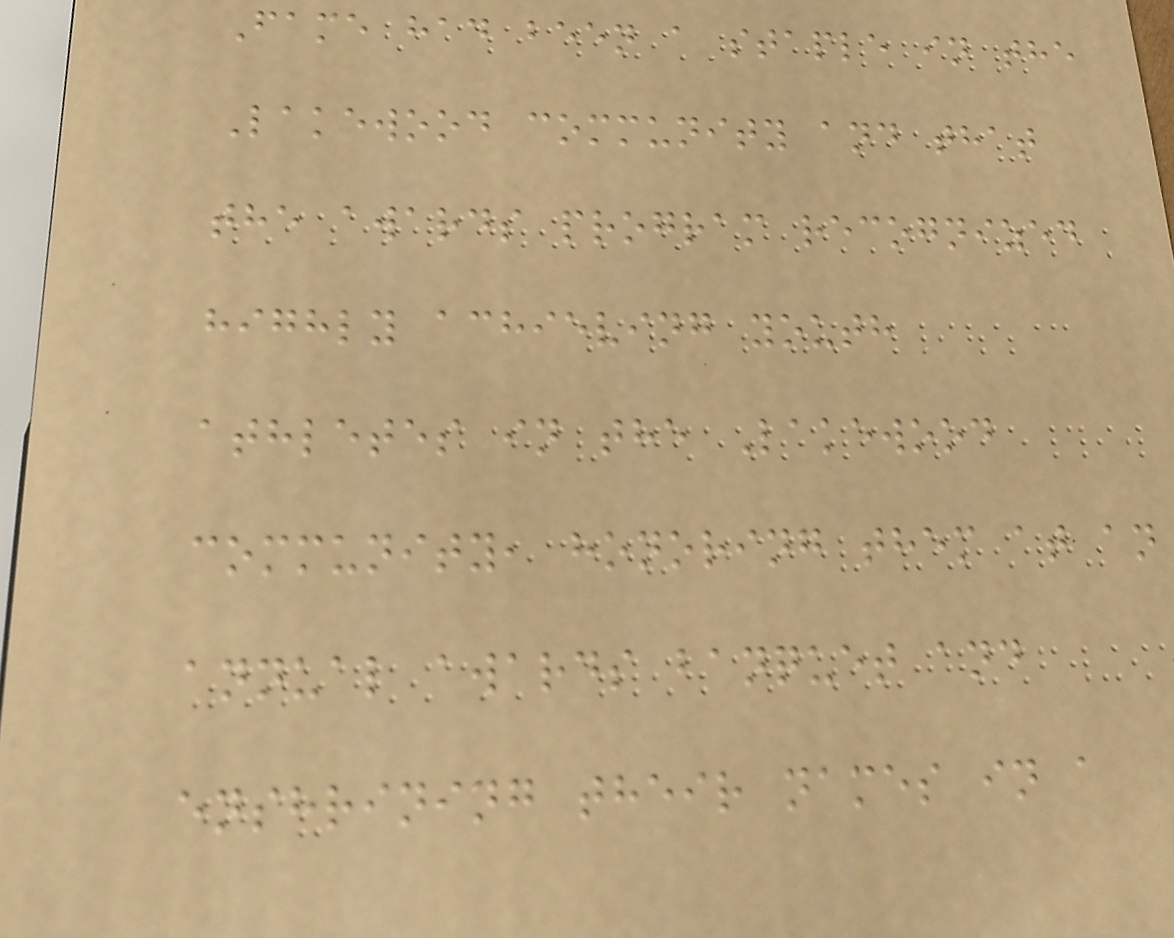Fame had been a staple in the
Lakewood community and that
the awards program recognized
highly achieving youth
athletes in the Lakewood
community, honoring them at an
annual awards banquet and
enshrining their names in a
